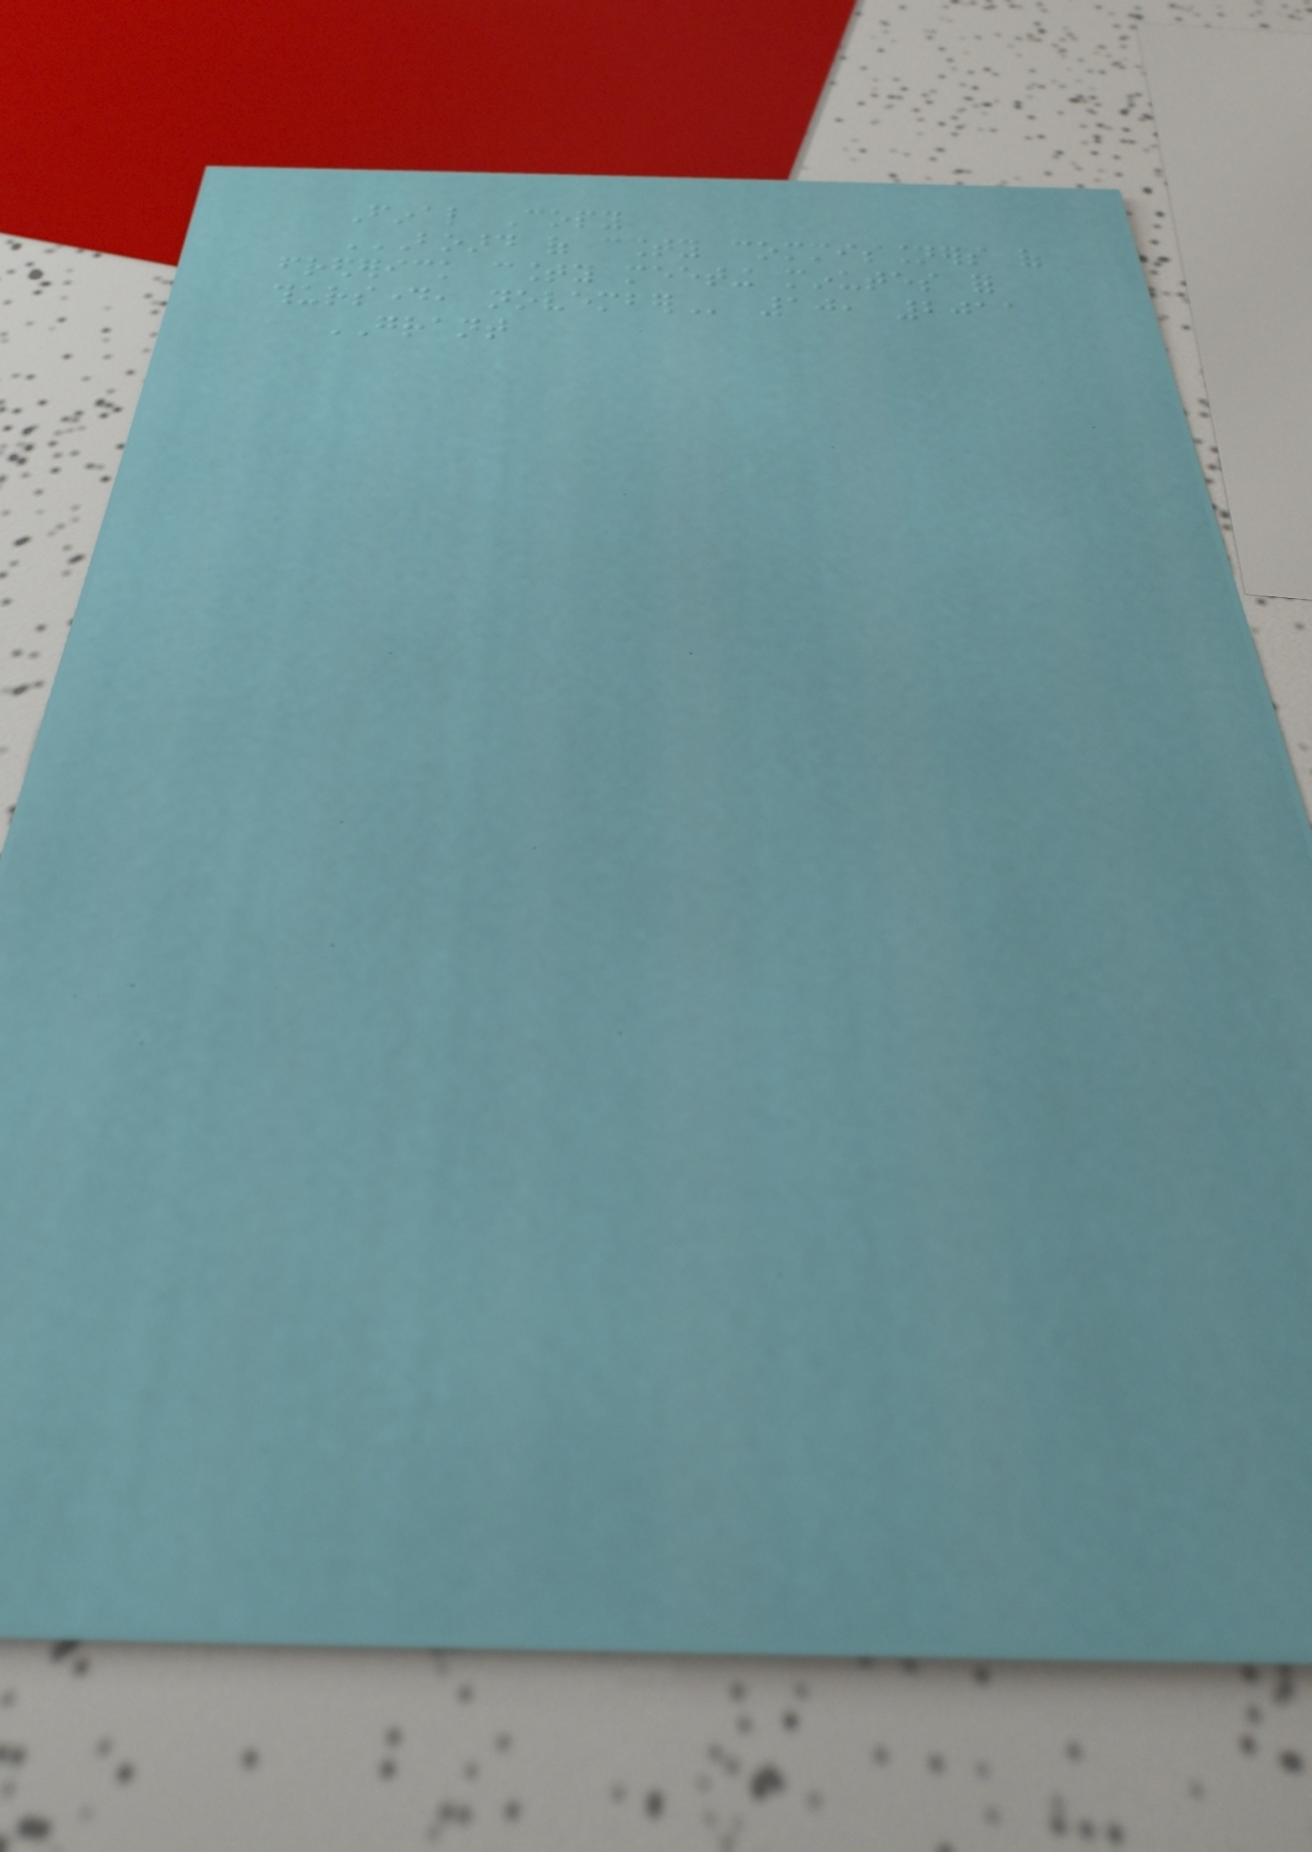Final Copy
BOARD OF COUNTY COMMISSIONERS OF
FREDERICK COUNTY MEETING MINUTES FOR
THURSDAY, NOVEMBER 10, 2011
GRANT
